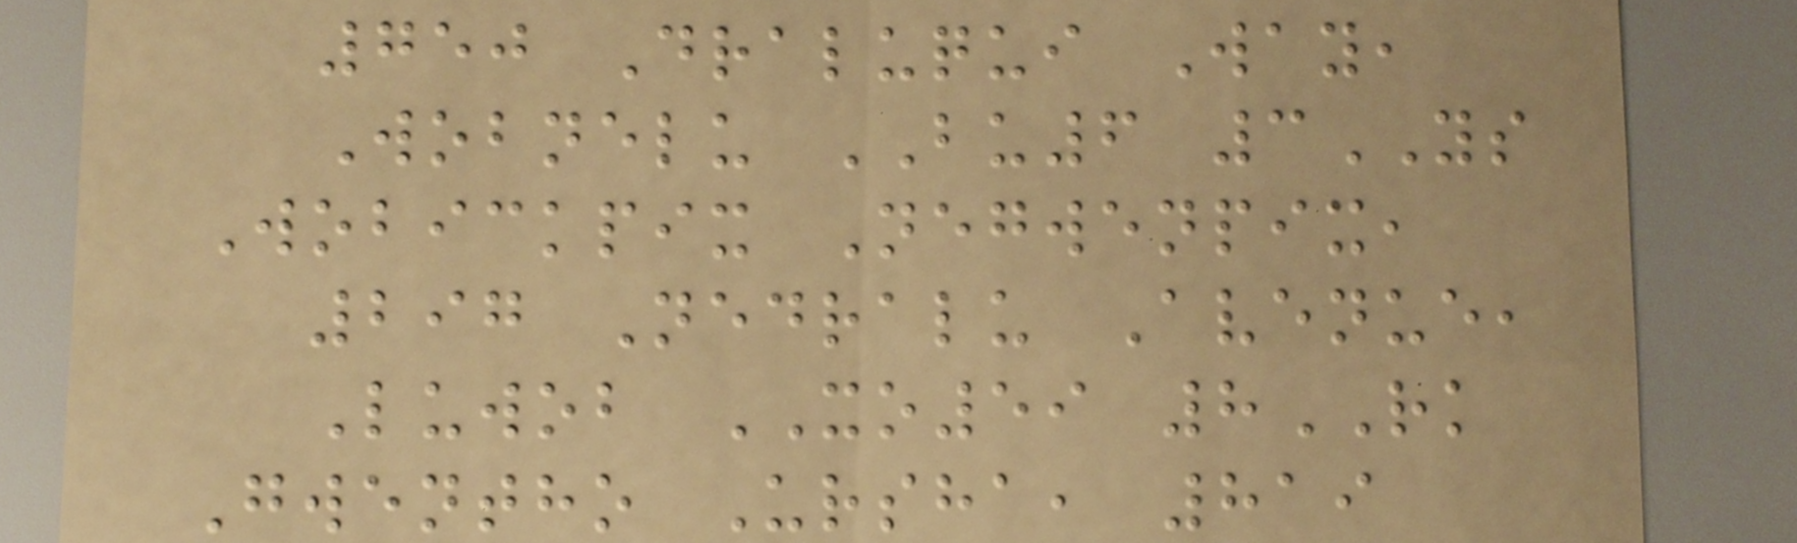750 Draluqui Way,
Wobnelu BU6 3YS
Wobickpix Negwenpix,
297 Nedralu Avenue,
Luwob XO59 8RK
Gwentho Ursha, 819
